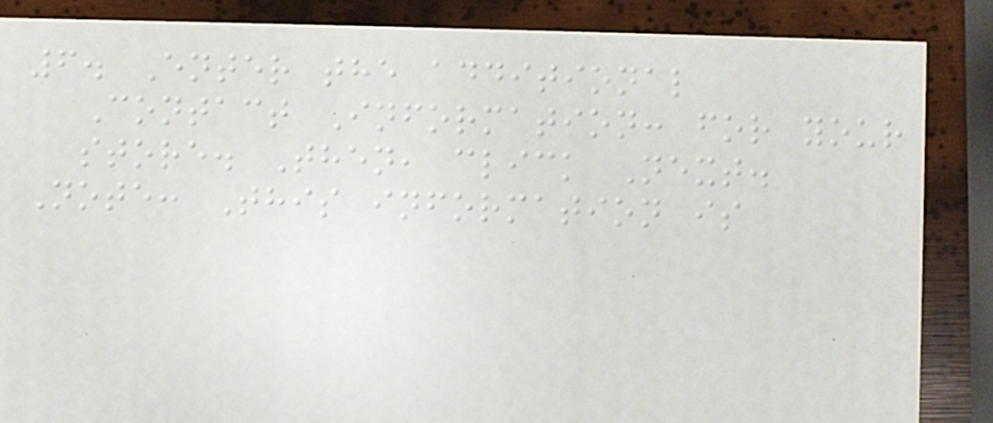6. Enter the additional
Contact Information: for your
store. Then, click Next.
Note: This information is
